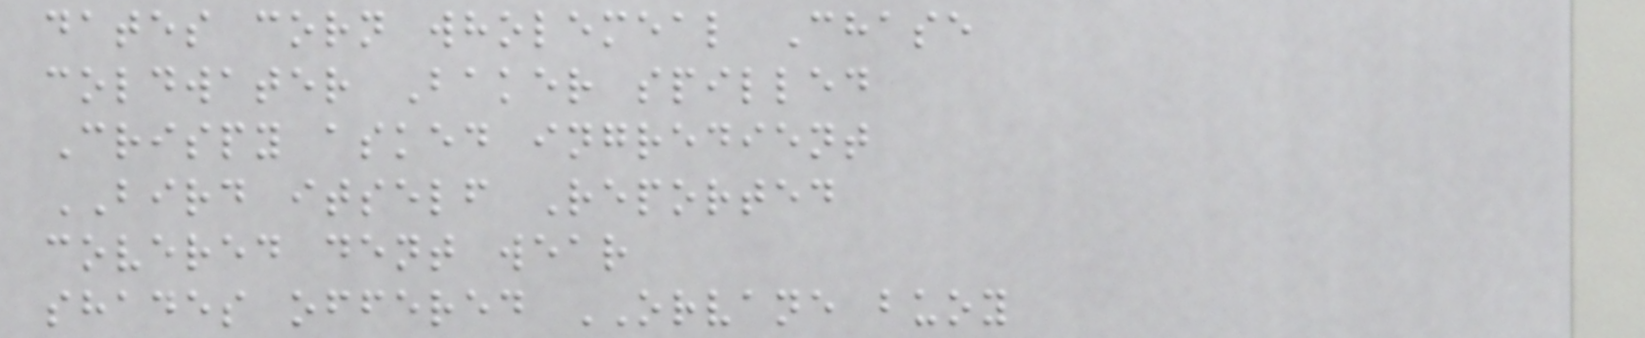dates corn wholemeal Chase
coldwater Baker spilled
Crispy asked ingredient
BIRD itself Reported
covered dent wear
shades offered ORVANE buoy
